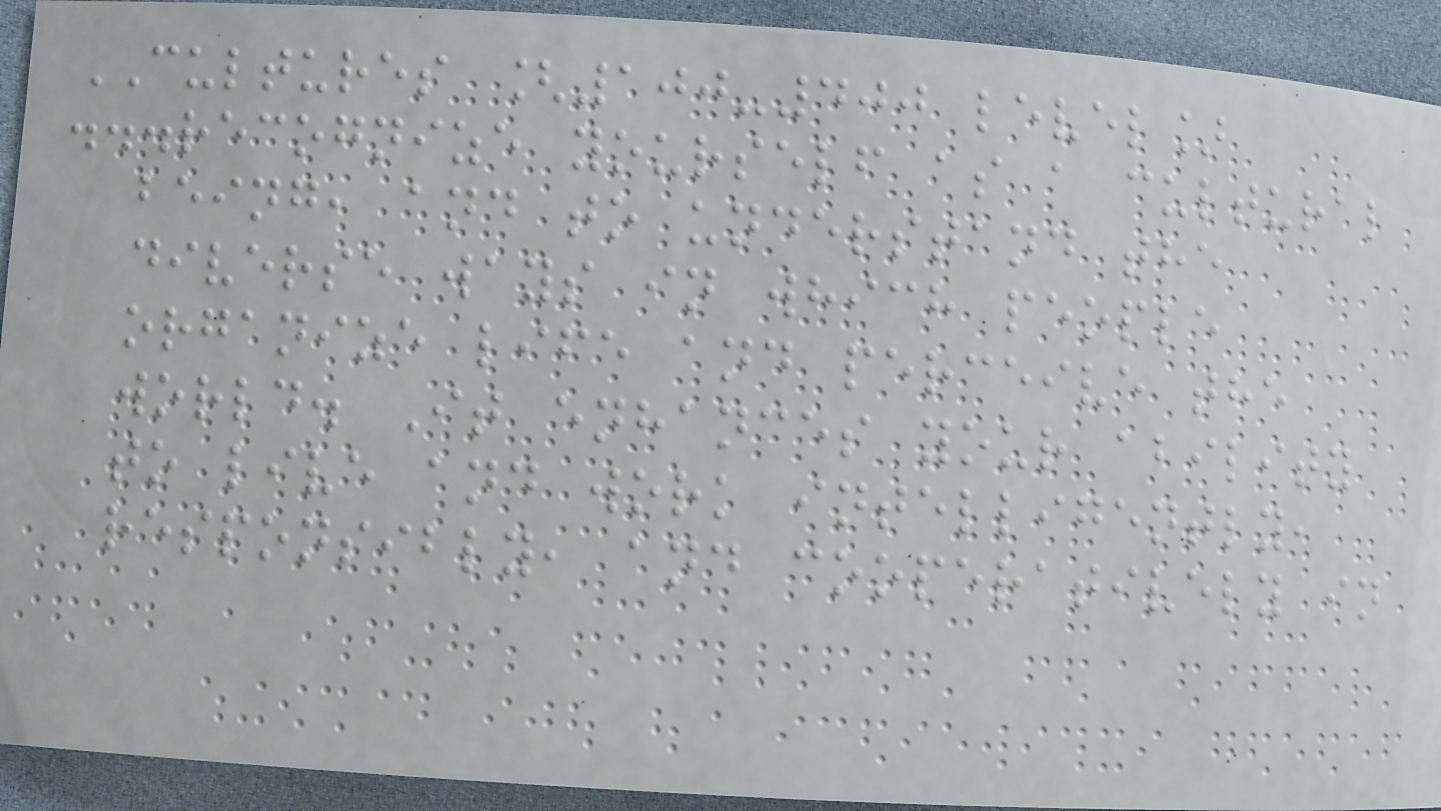CULTURES [100-400 level]
...recognize yourself as a cultural
being, and to understand the
diverse ways in which people
organize life and perceive the
world. It enhances your ability
to live and work intelligently,
responsibly, and cooperatively in
